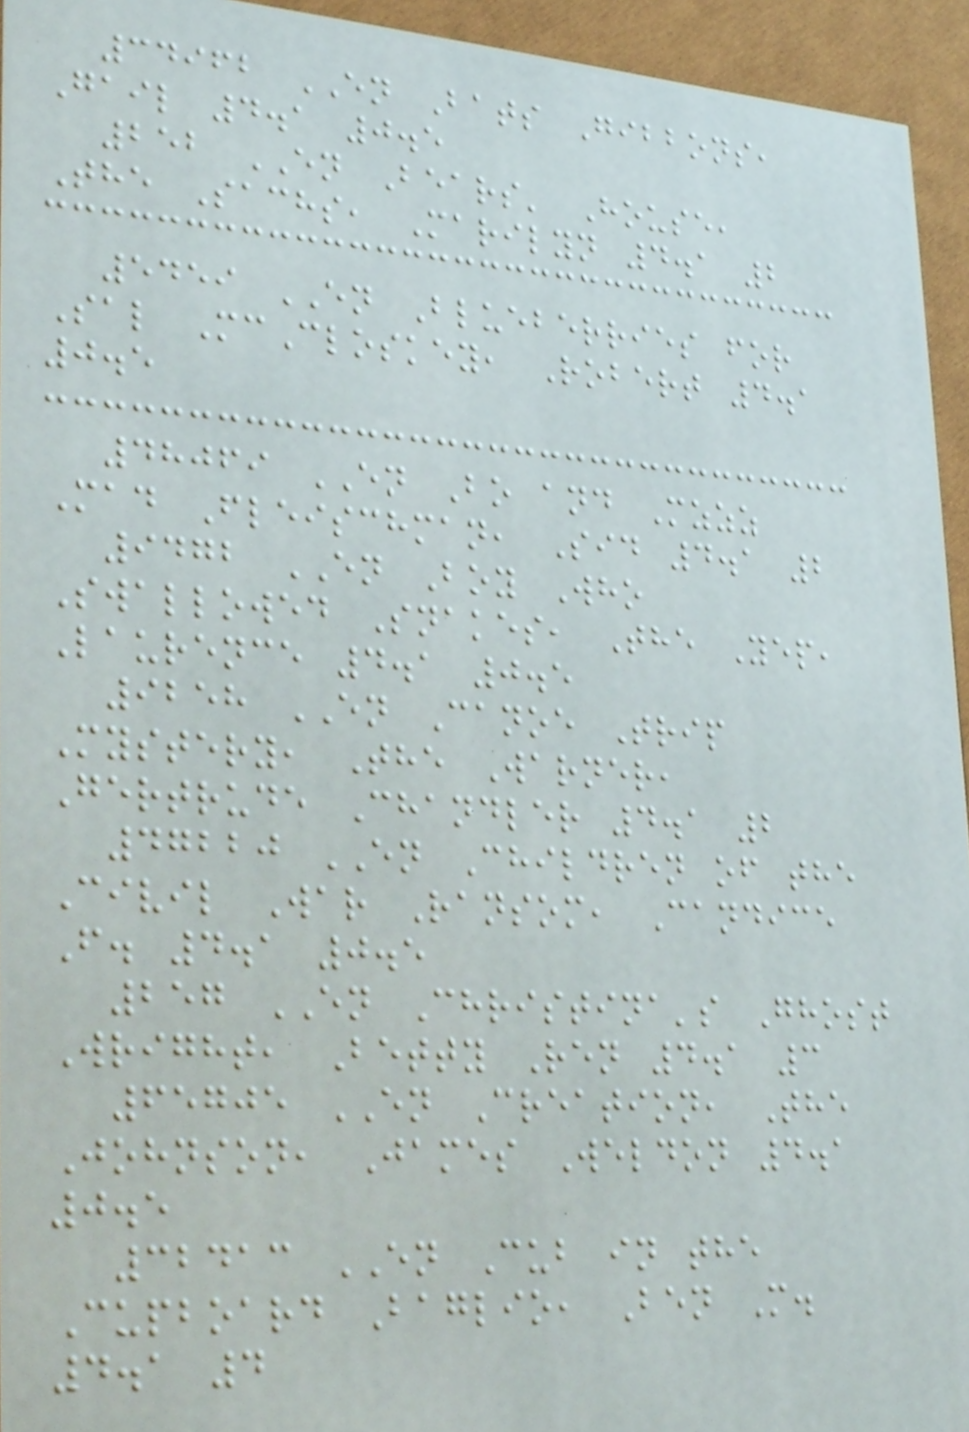34962 EN Bats Gibbons,
Gail 4.1 0.5
252 EN Bears' House,
The Sachs, Marilyn 4.1 2
5459 EN Blueberries for
Sal McCloskey, Robert 4.1
0.5
48069 EN Bo and Mzzz
Mad Fleischman, Sid 4.1 2
9472 EN Boy Who
Swallowed Snakes, The Yep,
Laurence 4.1 0.5
9258 EN Canoe Trip
Mystery, The Warner,
Gertrude Chandler 4.1 2
47220 EN Children of the
Civil War Ransom, Candice
F. 4.1 0.5
257 EN Christina's Ghost
Wright, Betty Ren 4.1 3
65705 EN Creation, The
Johnson, James Weldon 4.1
0.5
32413 EN Cub in the
Cupboard Baglio, Ben M.
4.1 4
